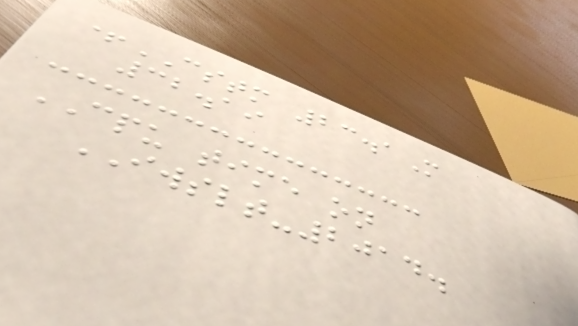+CSTM 23.1M
32.19
CPU time on
IWSLT-2014.
